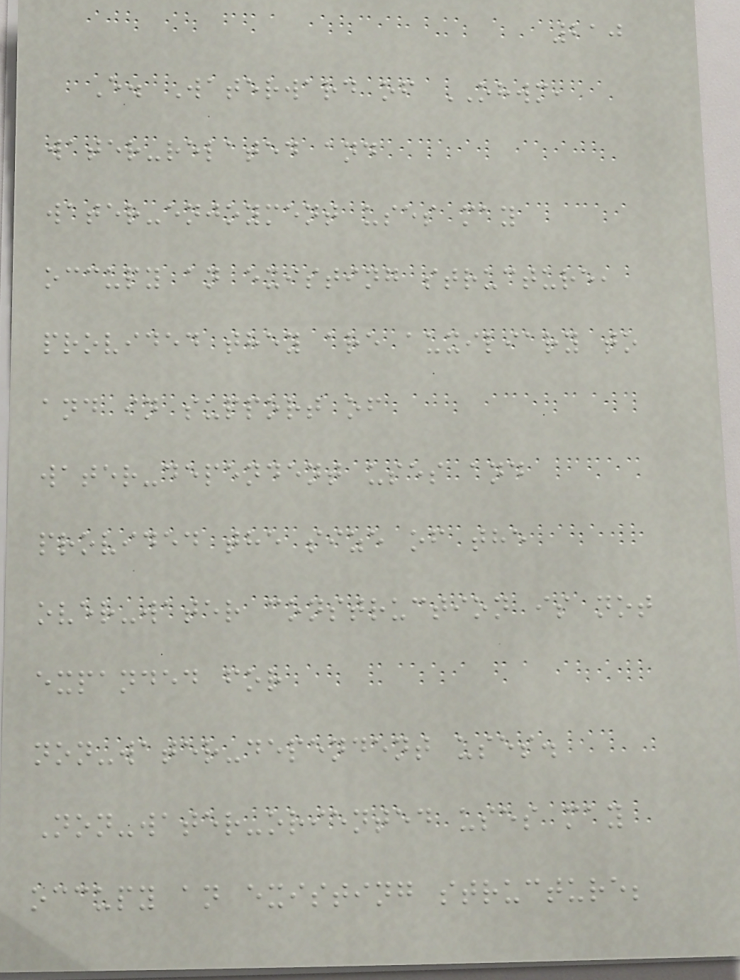210
E. Waterward of OHWM,
water-related and
water-enjoyment uses may
occupy an existing structure,
provided they are auxiliary to
and in support of
water-dependent uses and
provided the size of the
over-water construction is not
expanded for
non-water-dependent uses.
Non-water-oriented uses may
occupy an existing structure;
